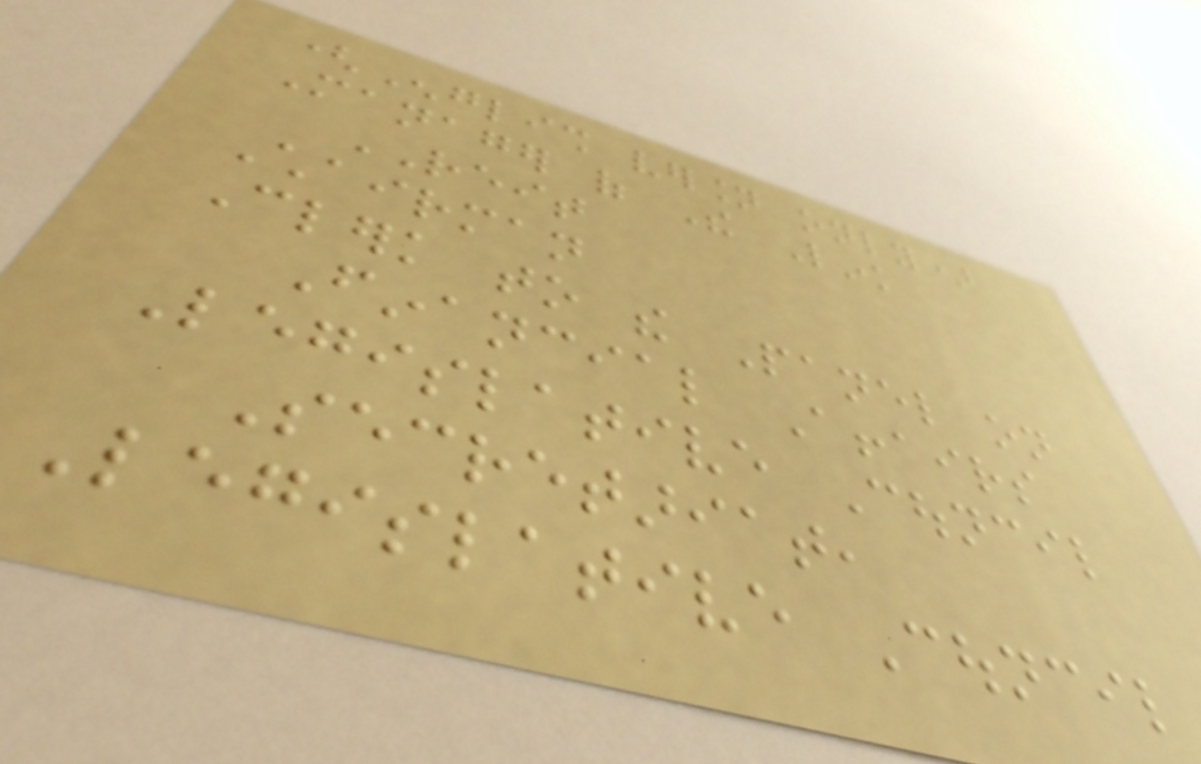(English version only)
Manager of The Link
REIT
Chairman
Clerk to the Panel on
Financial Affairs
Legislative Council
Secretariat,
Legislative Council
